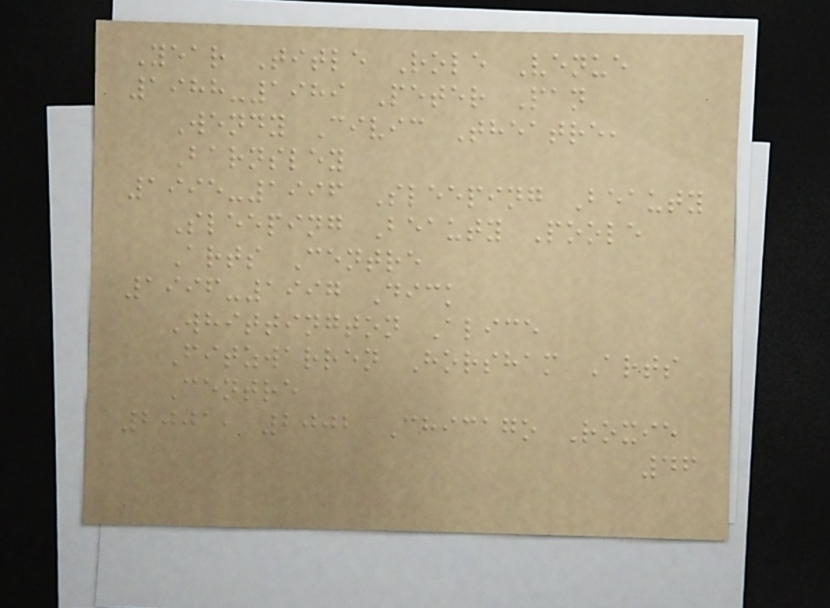Year Title Role Venue
1988-1989 Peter Pan
Wendy Civic Theatre,
Barnsley
1995-1996 Sleeping Beauty
Sleeping Beauty Poole
Arts Centre
1996-1997 Dick
Whittington Alice
Fitzwarren Horsham Arts
Centre
2001, 2002 Chicago Roxie
46
